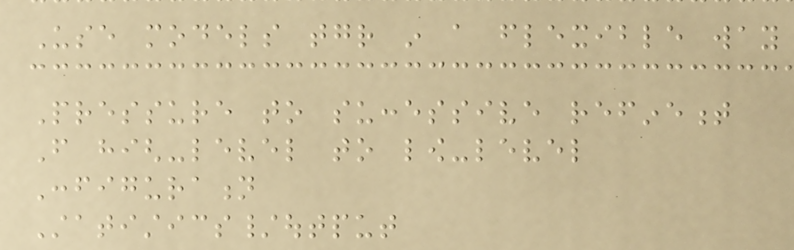Use models together in a flexible way
Pressure to successive refinement
From high-level to low-level
Configuration
Statistics/output
